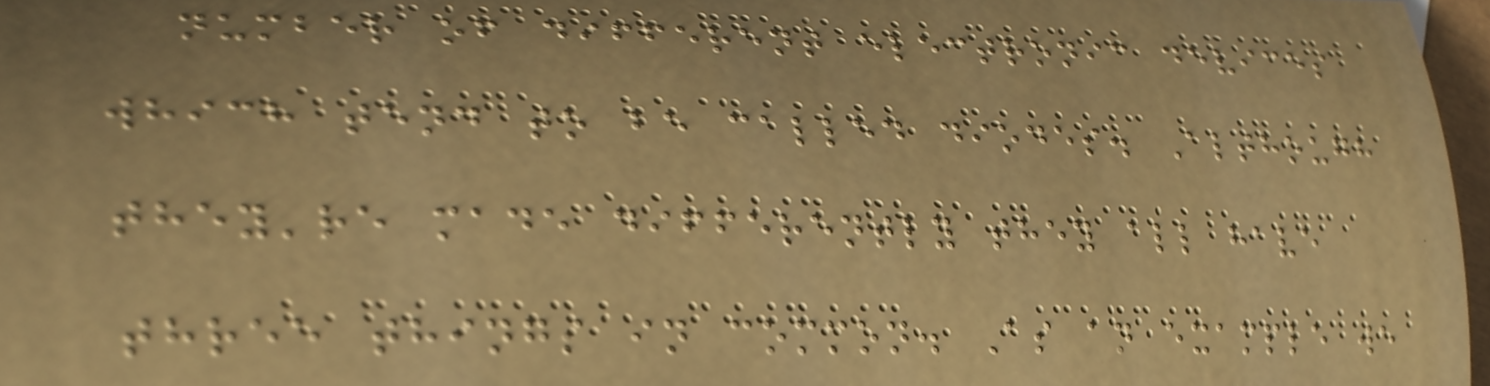number of different electronic devices
which tend to be called diodes. Although
they're made differently they all have
three things in common. As an example we
